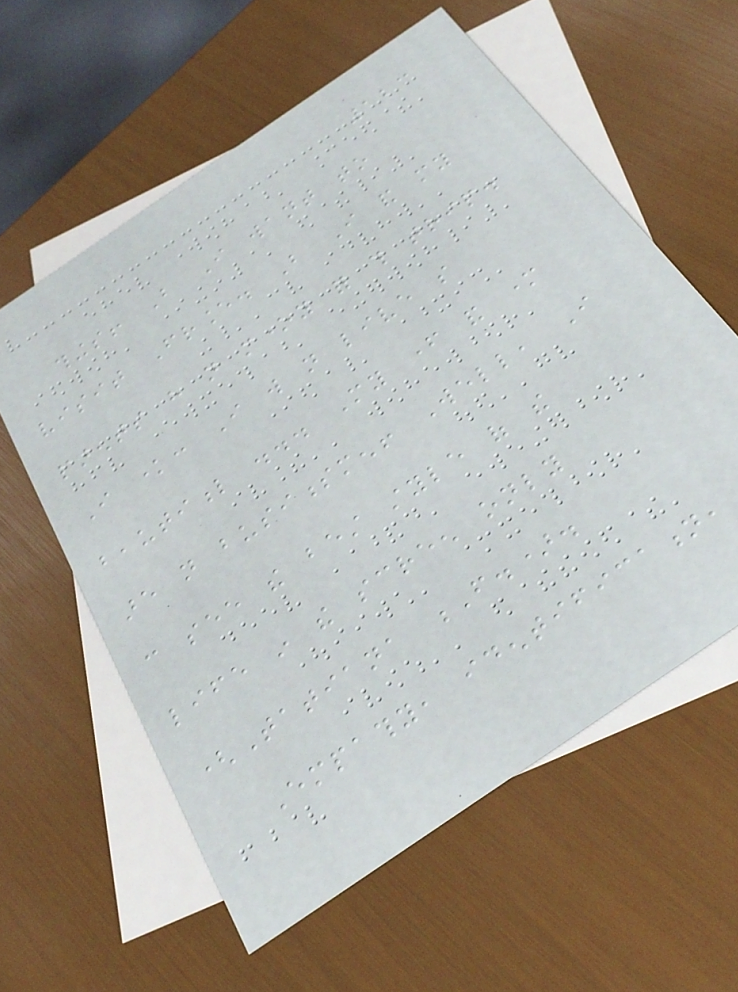123
things! But I want to
visit France. But I and my
parents have not money for this trip.
I know: I will not live so
beautiful ... My father and mother
are not businessmen! Well, I
can see the best style of the
life in the screen only
(Tatiana F.).
Empathy, identification,
